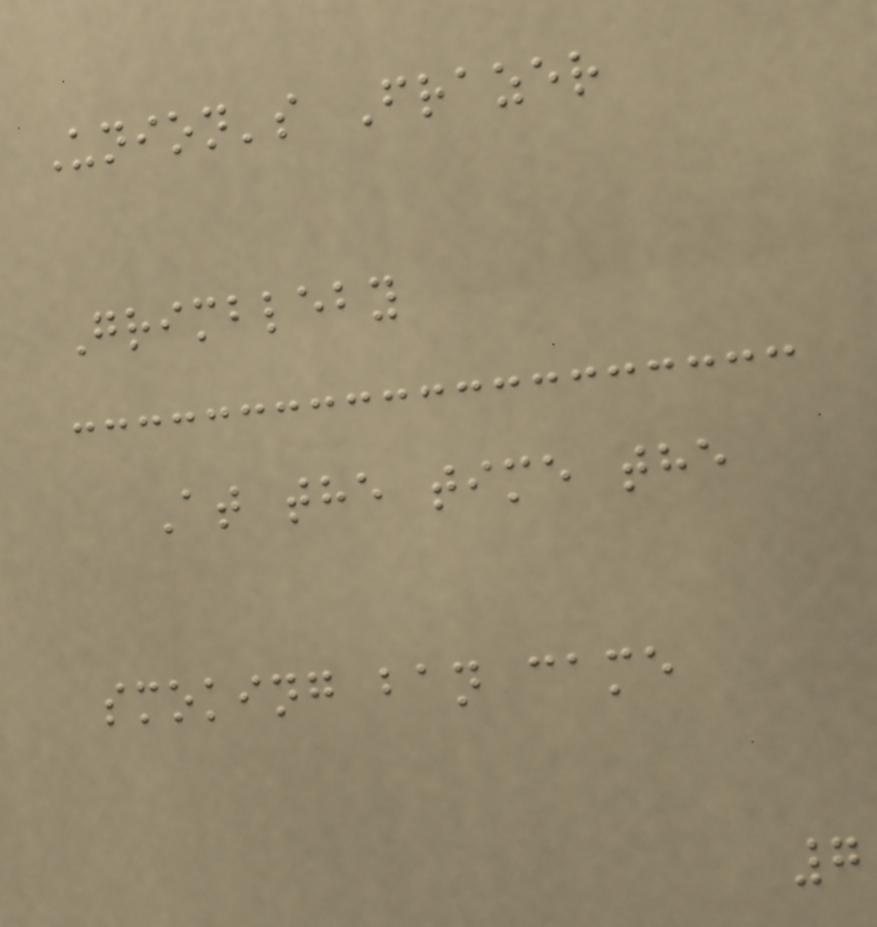Union's Frazer
Grimbleby
At the time the
smoking ban came
7
